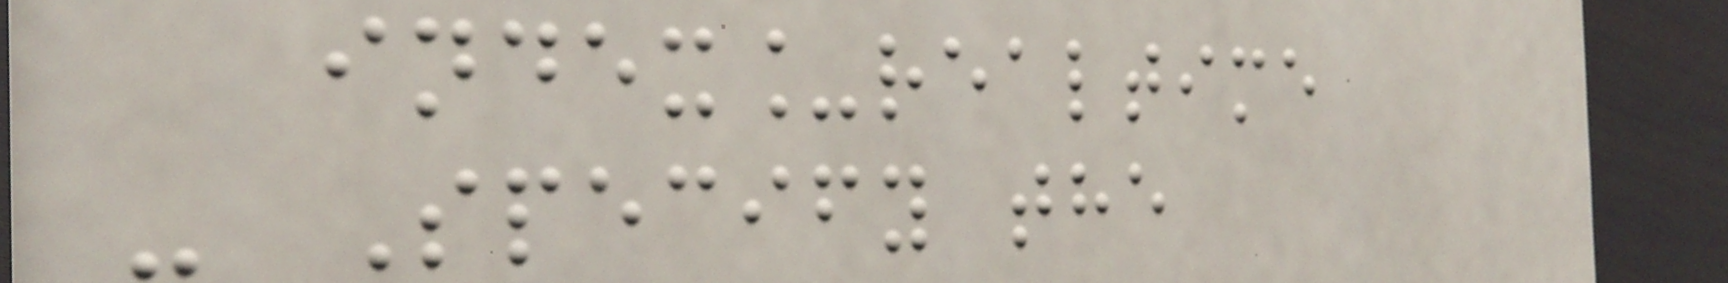index_realtime
- Specify the
